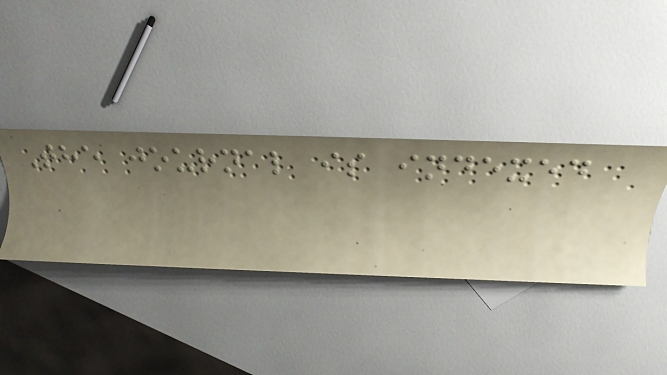The journal is indexed
